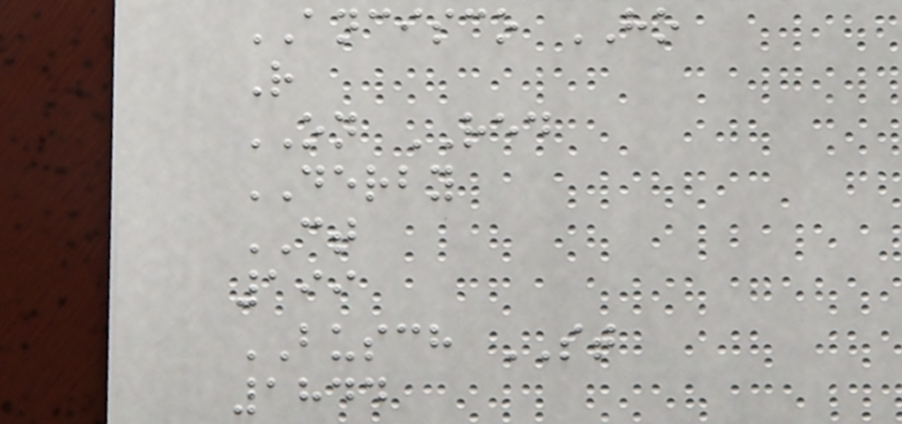ANCISCO HO
R
ON RED
DERBY
CT
199
BUSCH ST
1844
